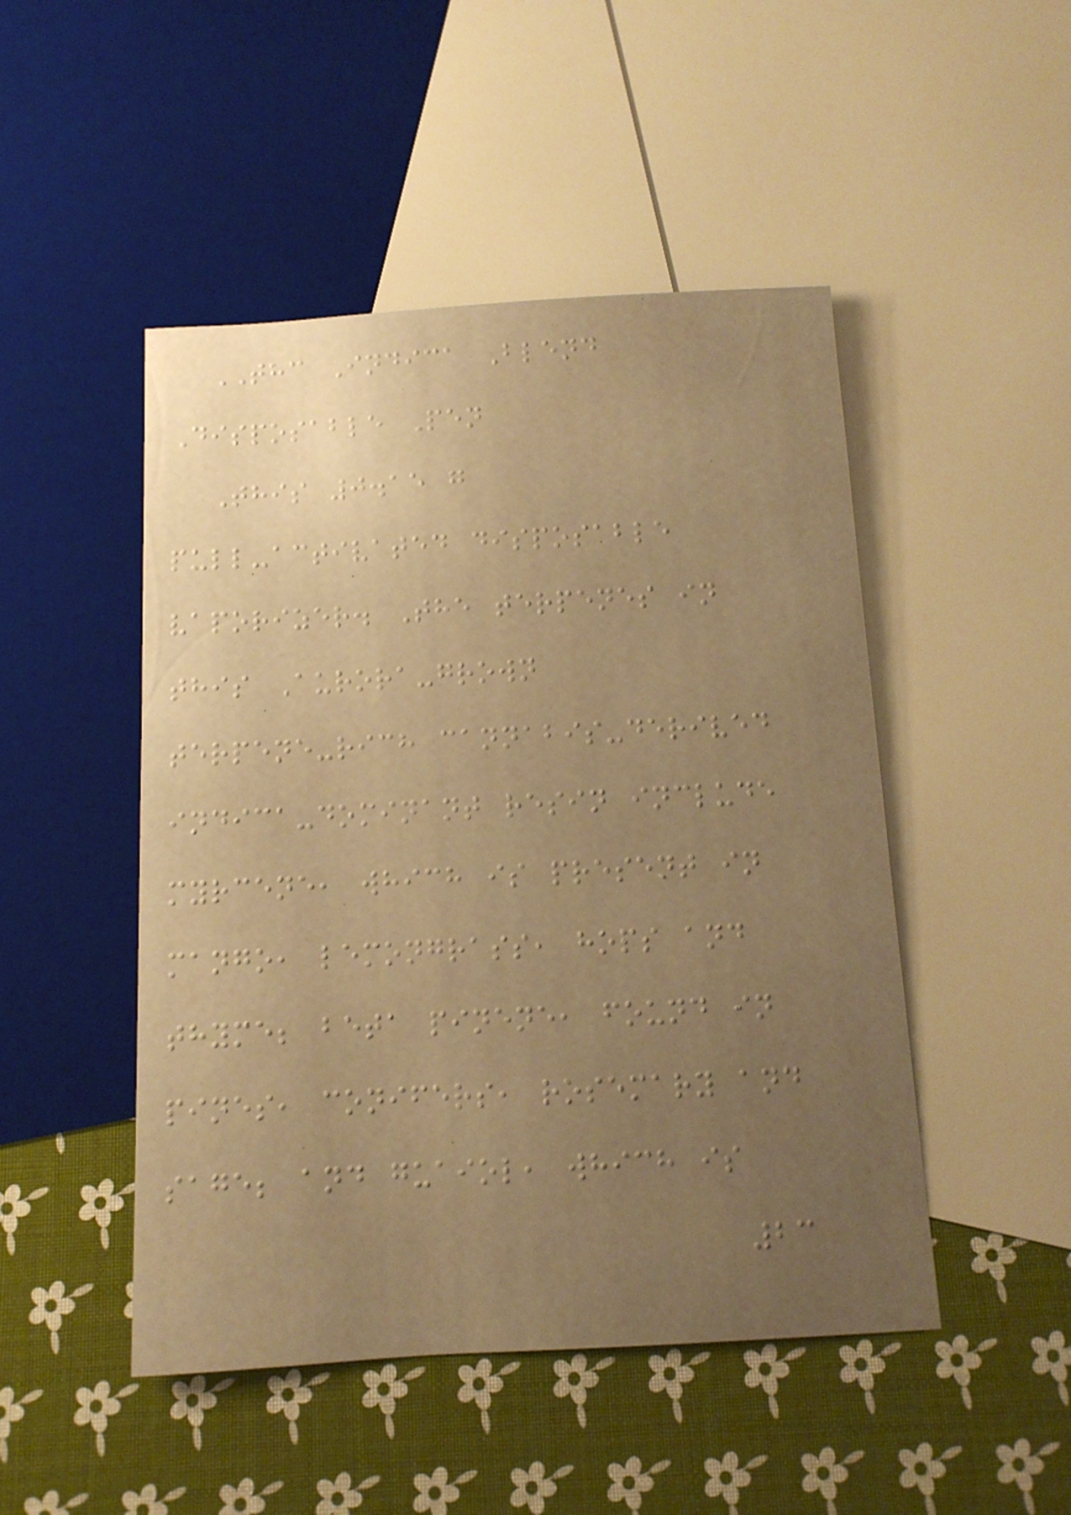THC Indica Blend
Disposable Pen
This 0.15 g
pull-activated disposable
vaporizer. The terpenes in
this Aurora-grown
terpene-rich cannabis-derived
indica-dominant resin include
myrcene, which is present in
mango, lemongrass, hops and
thyme; beta pinene, found in
pines, conifers, rosemary and
sage; and guaiol, which is
23
